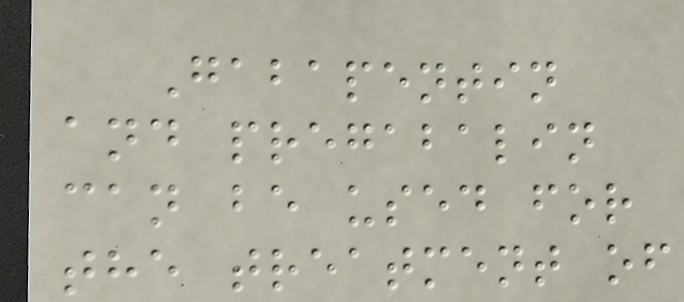Gabapentin
and pregabalin
can be used for
the treatment of
